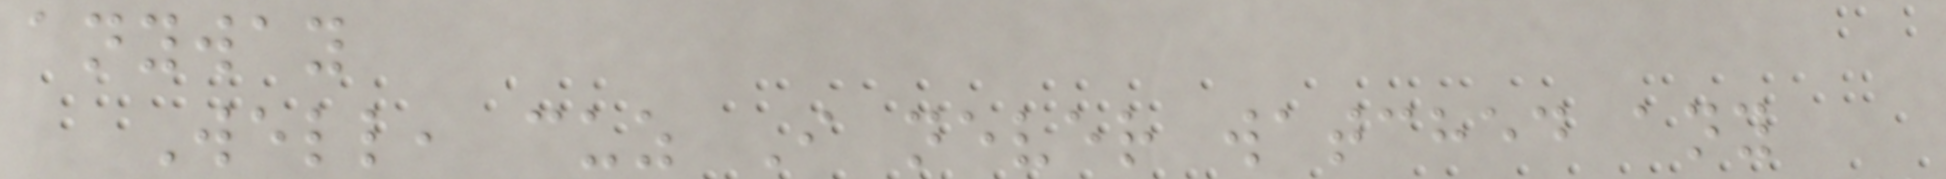anyway
Well, cuz I never watched any
